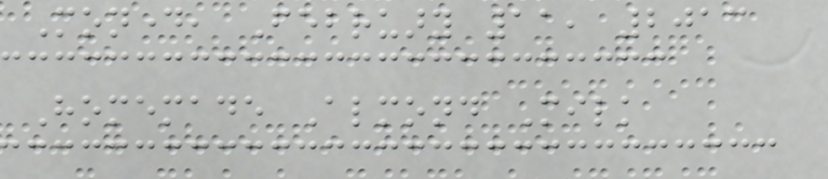Monday, February 11, 2013
Homemade Almond Milk
